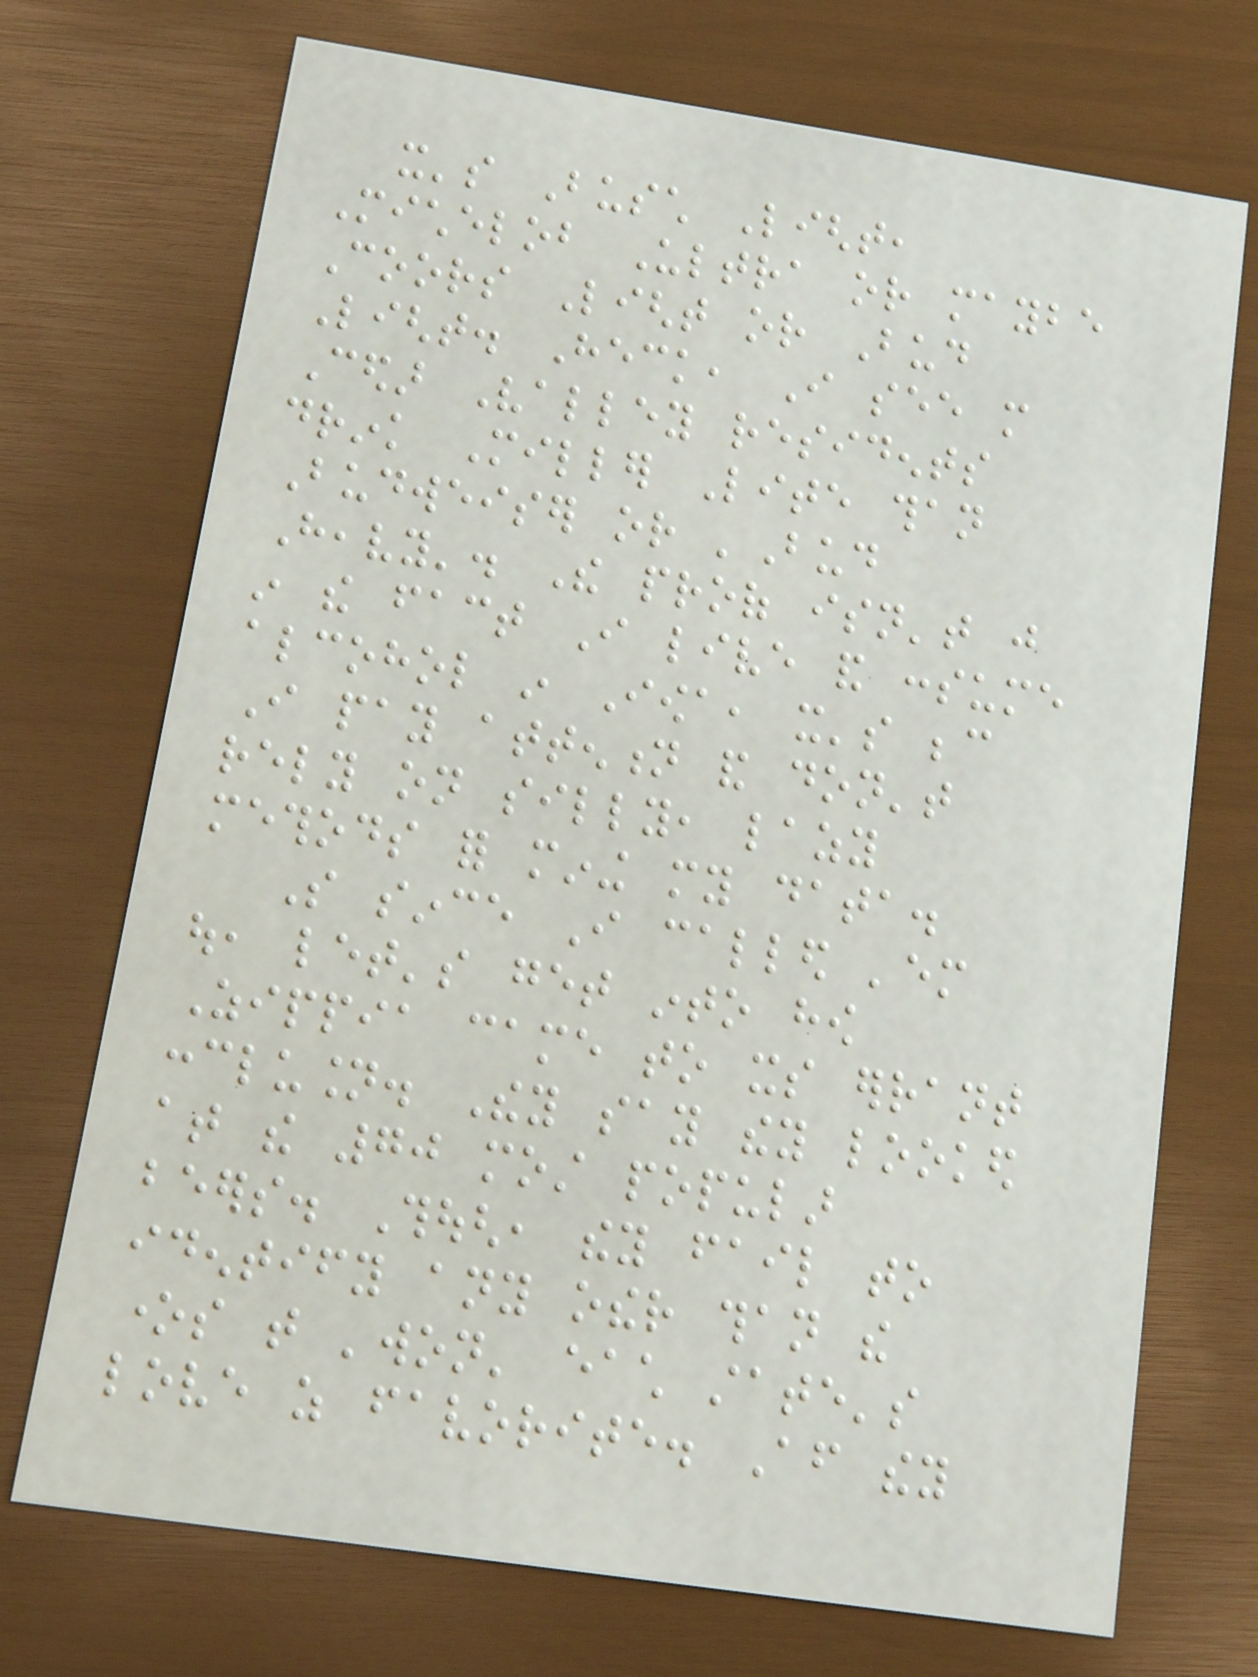it's Busch Light,
Michelob Ultra or maybe
Coors Light or Bud
Light. Heck, I see more
Cedar Valley residents
drink Miller Lite than
Budweiser or 'Bud
Heavy'. The proof isn't just
in the fact I live and consume
alcohol in Iowa, it's because
I pay attention and don't
rely on silly, lazy
methods for mining my data.
So since I called 'em
out, let's get into how
Zippia came to its errant
conclusion. They say they looked
at the 70 most popular
beers. Though, they fail to
identify any other than the
ones that 'won' each state's
love as favorite. After they
